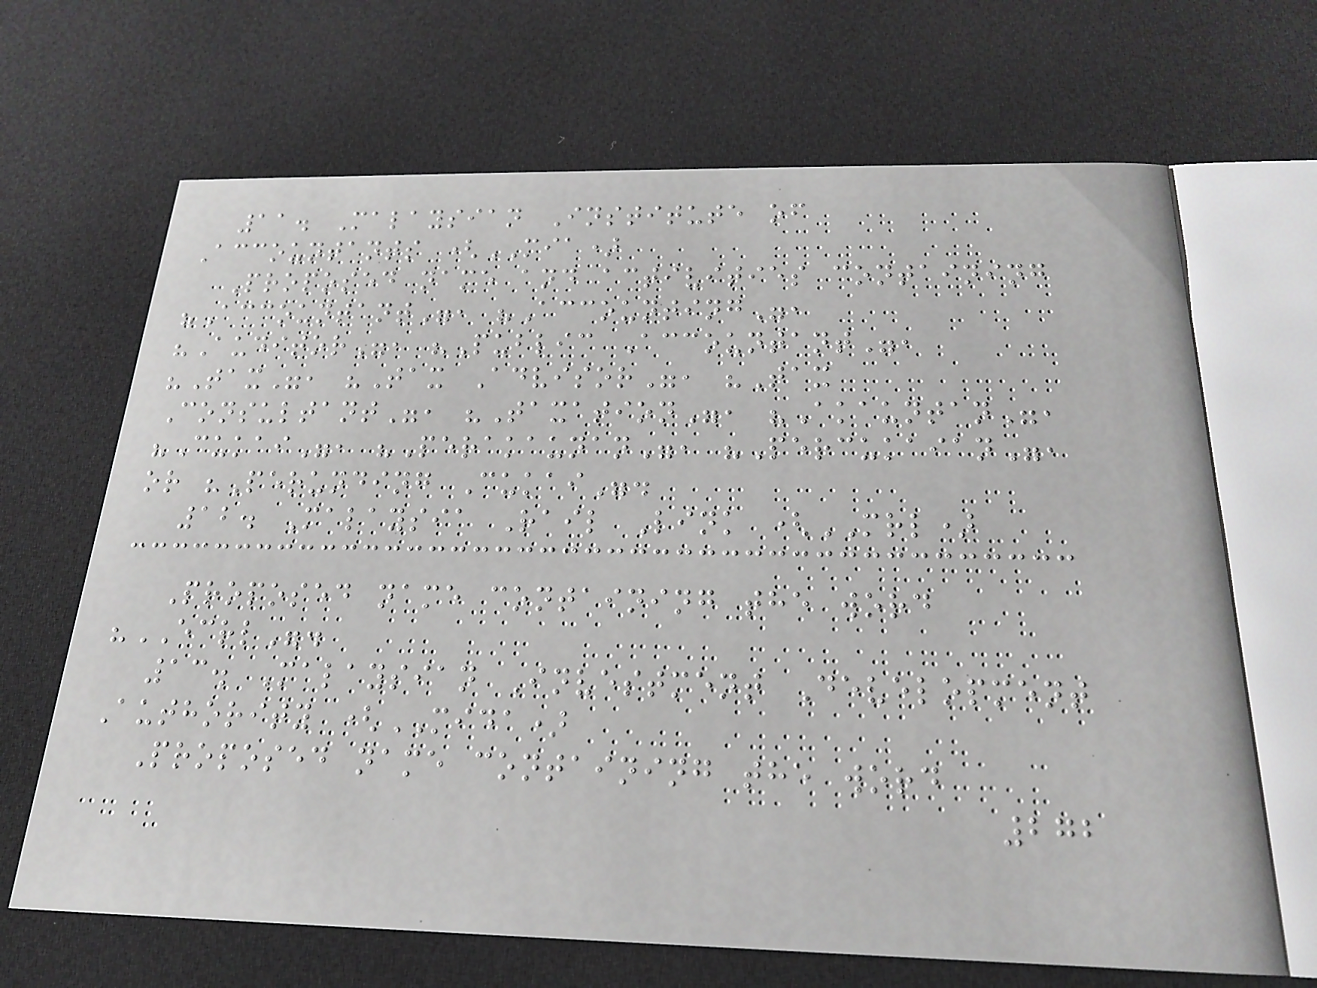11. Malaysian Institute of
Accountants (MIA)
Proposed name and activities containing
"Accountant", "Accounting",
"Auditor", "Public Accountant",
"Tax", "Tax Advisor", "Tax
Consultant", "Taxation", "Akauntan",
"Cukai", "Perakaunan", "Percukaian",
or "Perunding Cukai".
12. Malaysia Rail Link (MRL)
Proposed name containing the word
"ECRL".
13. Malaysian Investment Development
Authority (MIDA)
Proposed name containing the word
272
